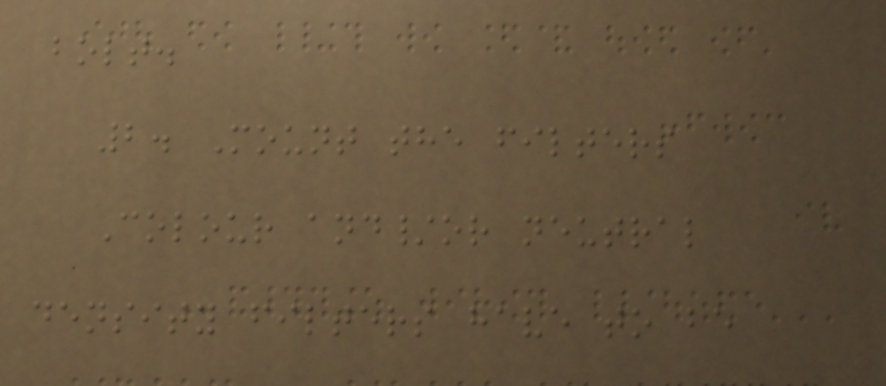bolt.
2. Mount the filters
Colour and/or neutral
density filters have to be
